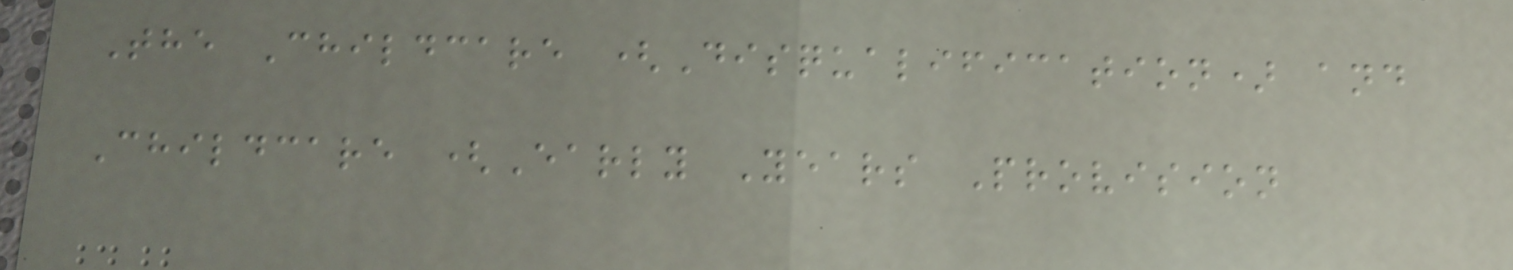The Childcare (Disqualification) and
Childcare (Early Years Provision
